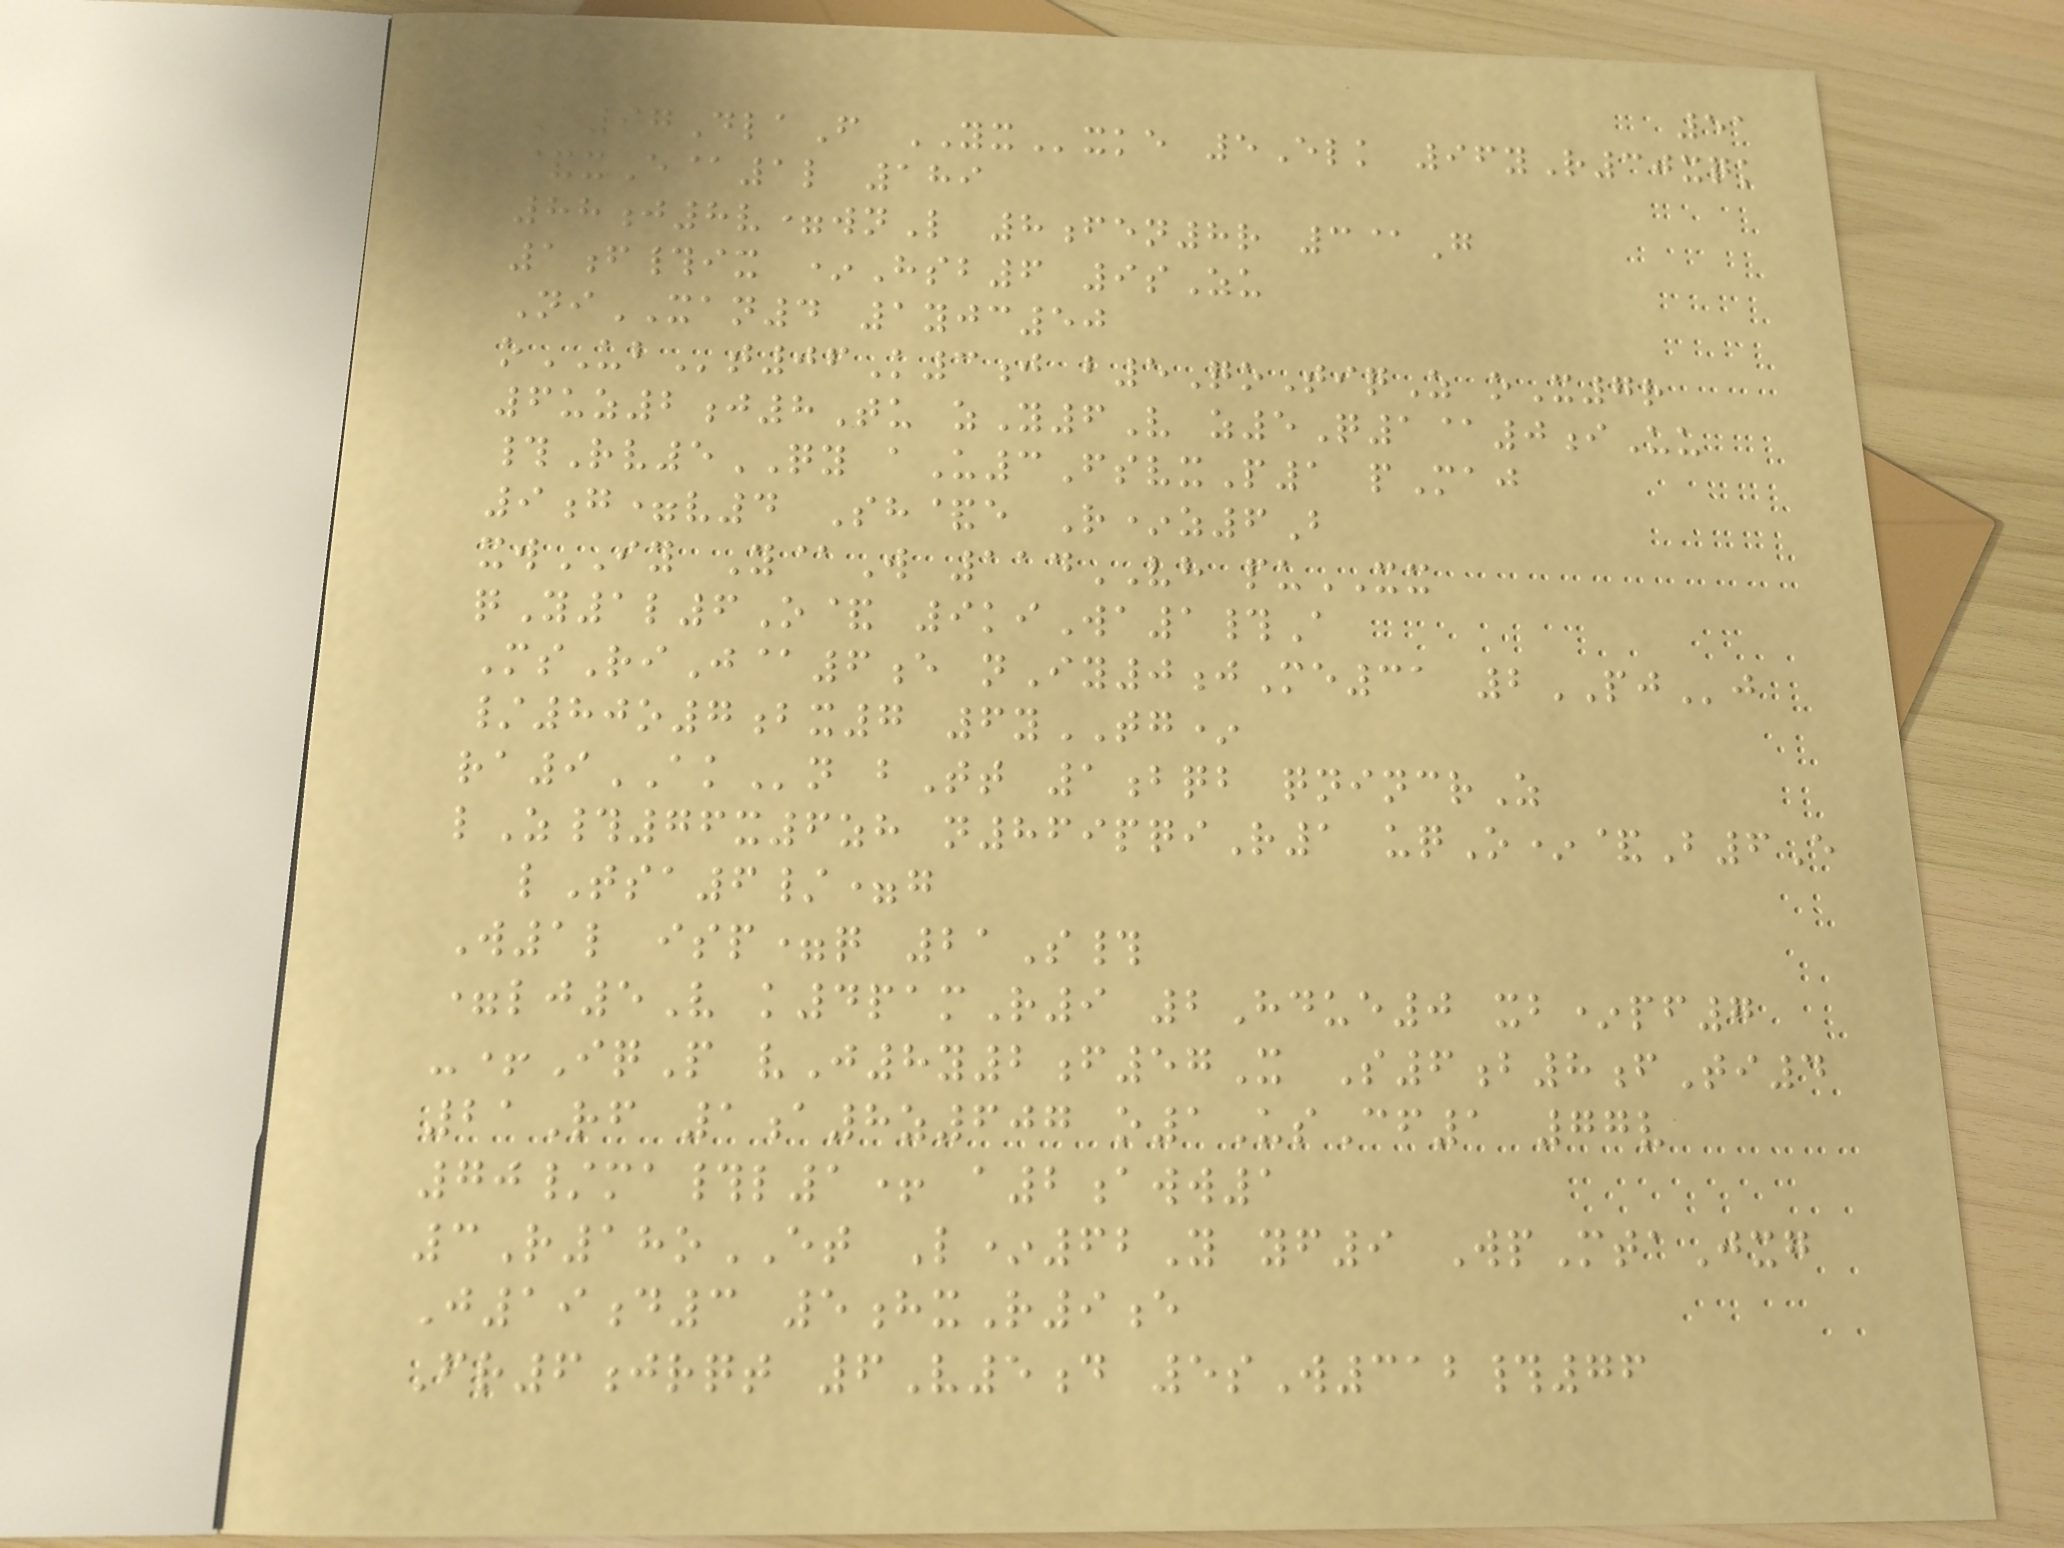51
A97DlaF YXxke 5Elk 96yR30xqk
&xE@1l 189
88j8v=wnL 8fen8r 3@G
1f#ix *Hsb6 9sZu
NiXAN4 1yjc50
oUBt06K3j b5QoTiqZ oX7r
6uz2j8Tu zY6V z5Q1@0iUu
#Rv5QY aU3FsvxP1 pMaj
9g=v4 Sh&e R*z6B
xwIY Y@W 114VH puXX
qY1l6O& 9kiWa1#A
MsRiJ@6e nIy0jMe31 2PJj
/80o7bx7 6yTG*
ra9AKn bTt 1bqb qnincrZ
lZ#76x6zh n869pqiR1 uqO*&B6E
lTsa6/=g
W1l isp=q 21S#
=lj5V k4pamR9 2Hdue0 xb*pf7
-+IqP vJ8y2f57X S6b8fTi4
21Rf 1a8z607 o1UsCf1 77v
70/ma#l1+ a2aww1
3R18oET L*62Y yf9 WpMtaJxg
J19d3 5hxR9e
Fr6jrqt 6V5d 5sW312#76
